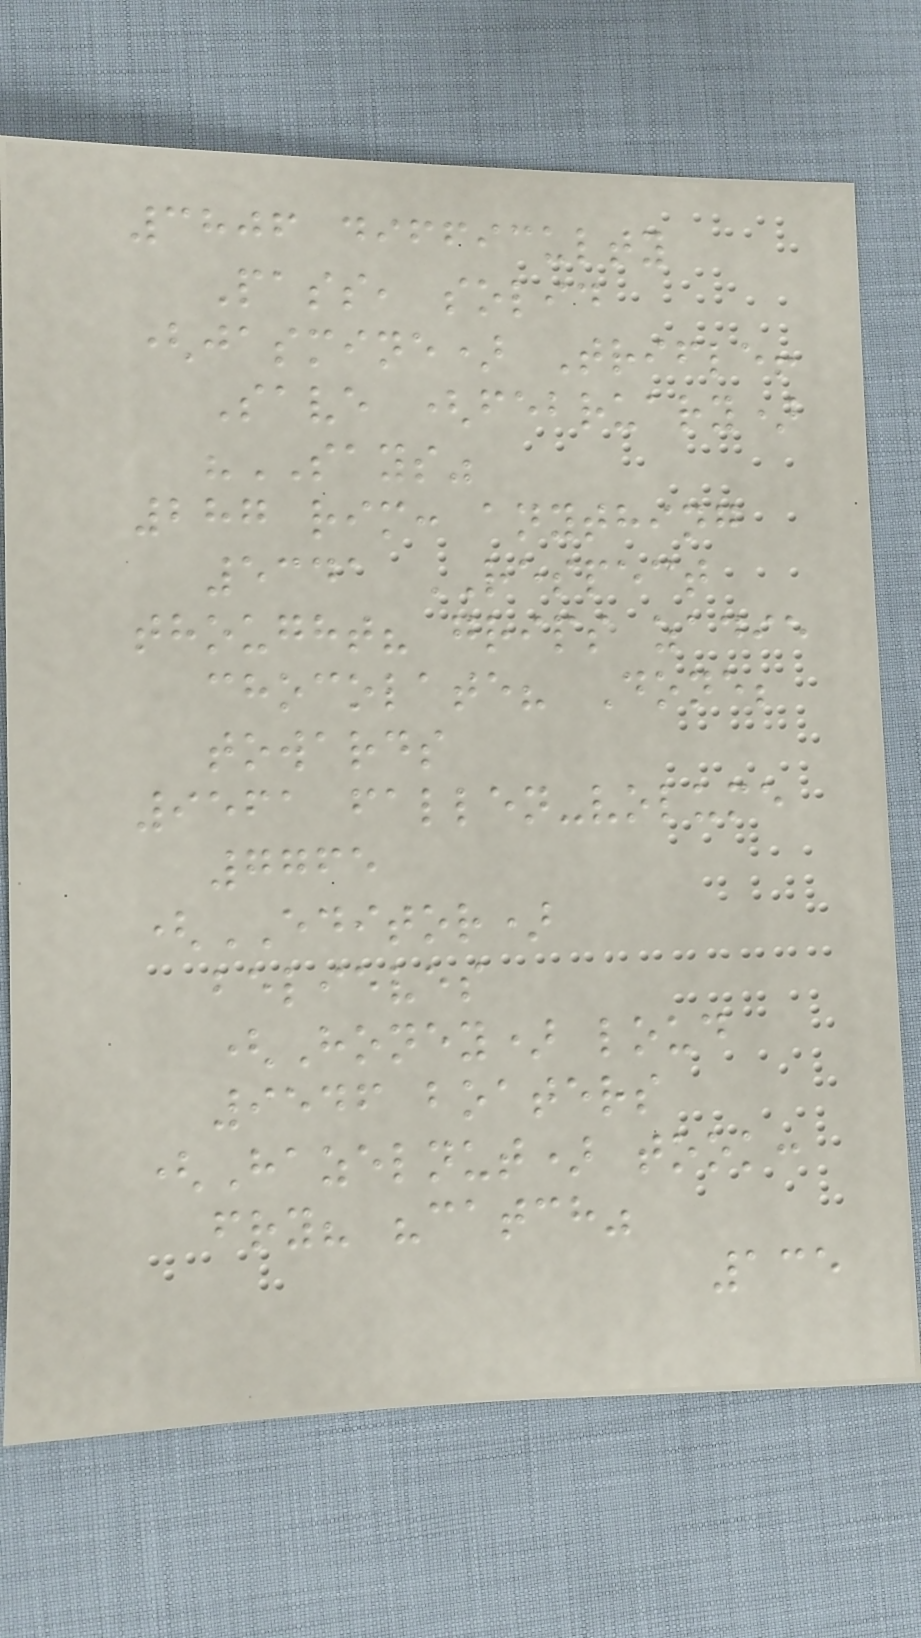3806 difficulty
Pass, solid
(jasmine) Trifle!
Save (february)
"SAYS"
287 rim: anything
5341 RESPECT
thought? grips zadie
chocolate? Done;
towards
9561 fallen-volume
7765
(EDITOR)
believes
(Honey) loud
9546 boaters
(Hazelnut) took:
fry? "catch"
135
